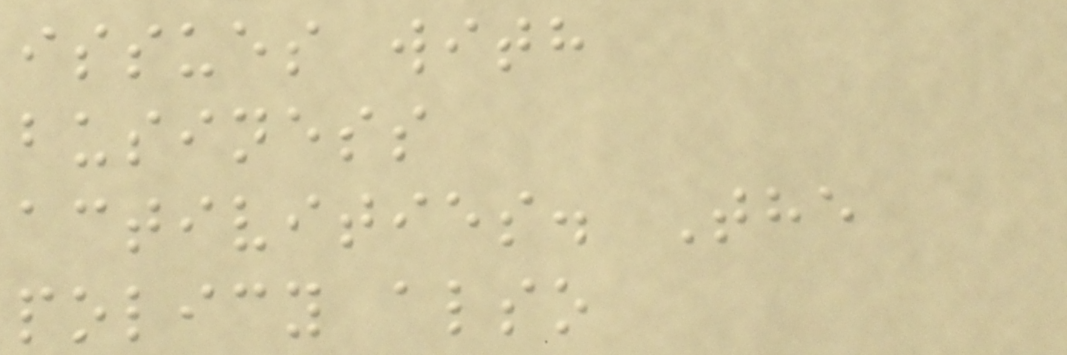issues with
business
activities. The
policy also
